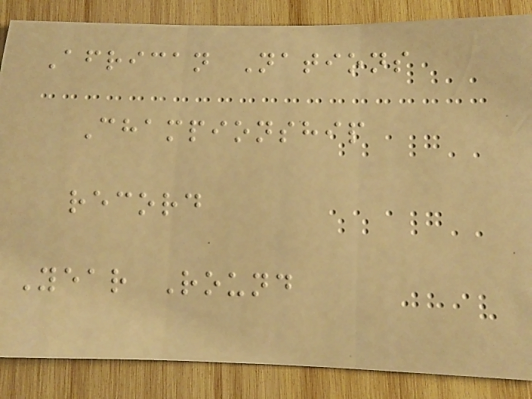African Nations
Championship
record
Year Round
